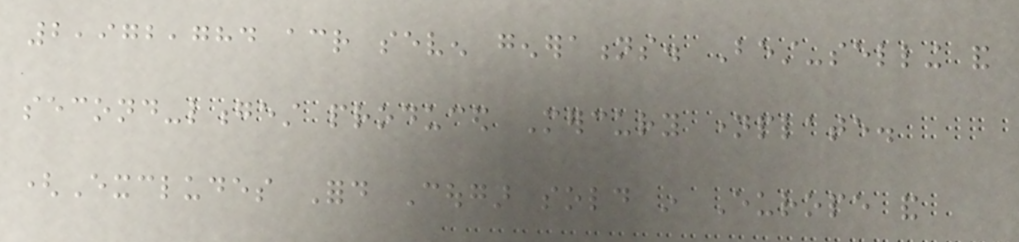2,972,784 across seven generations. Best-selling and
second-longest produced Mercury nameplate.
(Excludes Ford Cougar sold in Europe and
